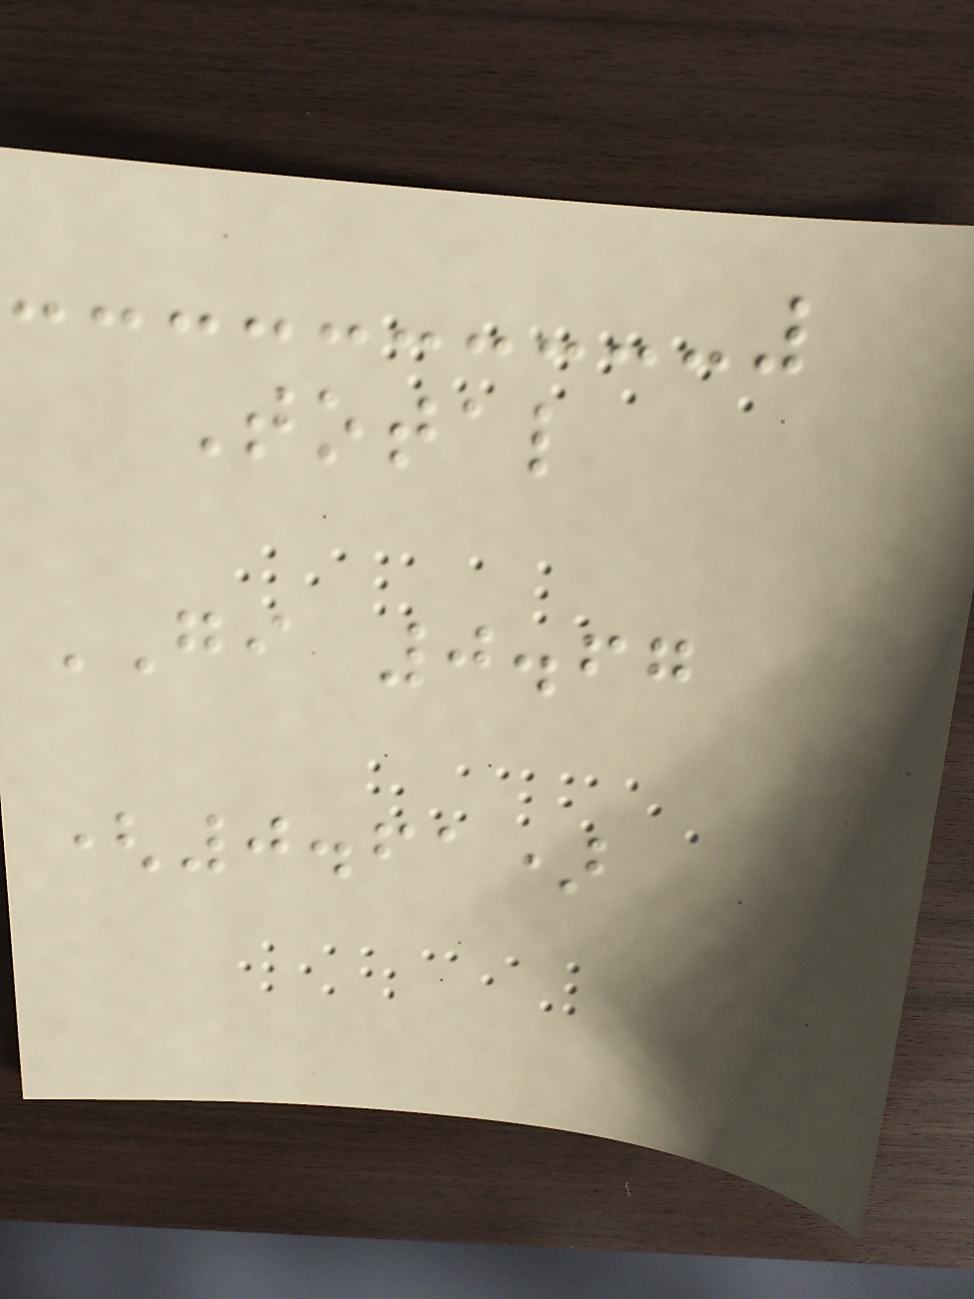Total
GI 0.67
(0.61)
